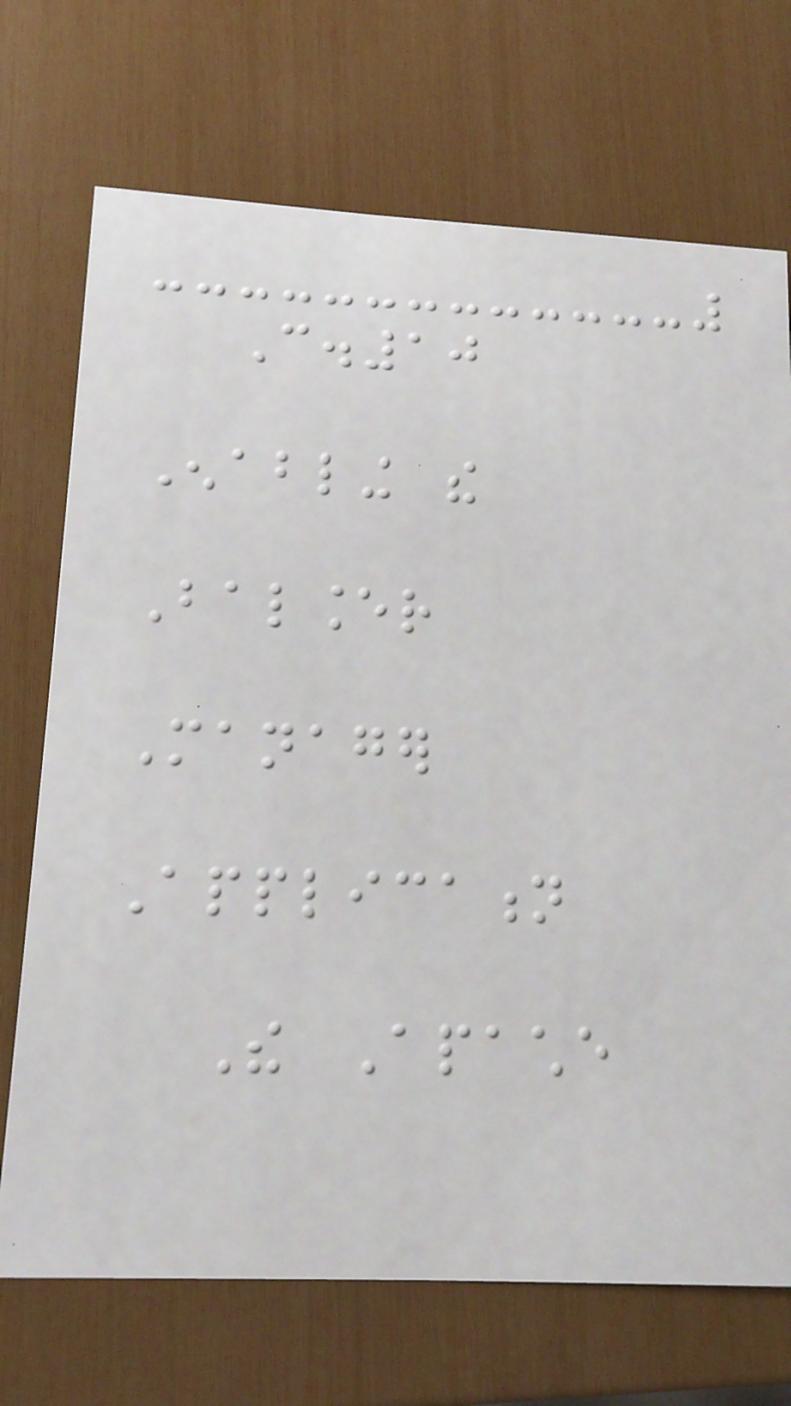C.10
Enabling the
Balancer
Manager
Application
The Apache
